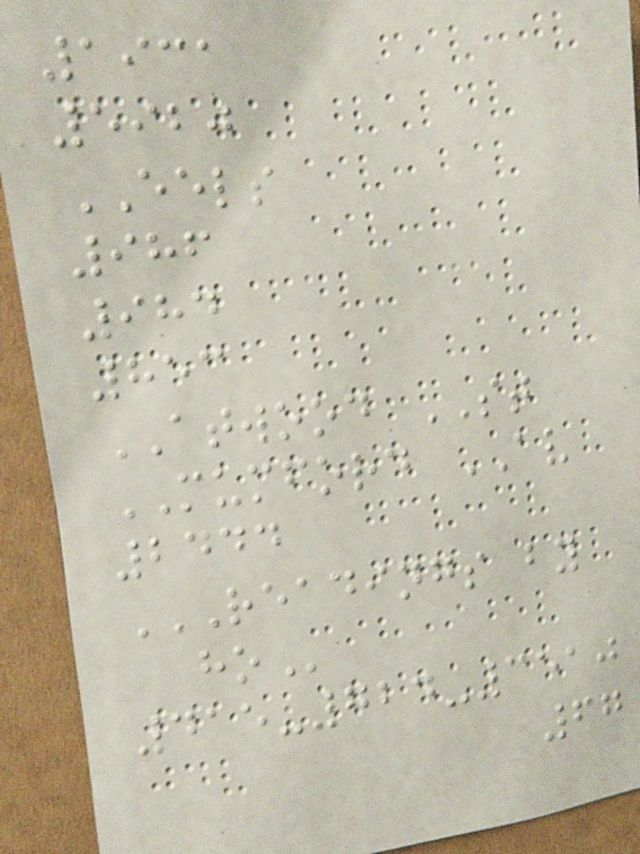1931
5920
EELS
986
984
853
ATWOOD ST
MUMFORD AV
2444
READINGS BY
HO
415-724-3510
67
